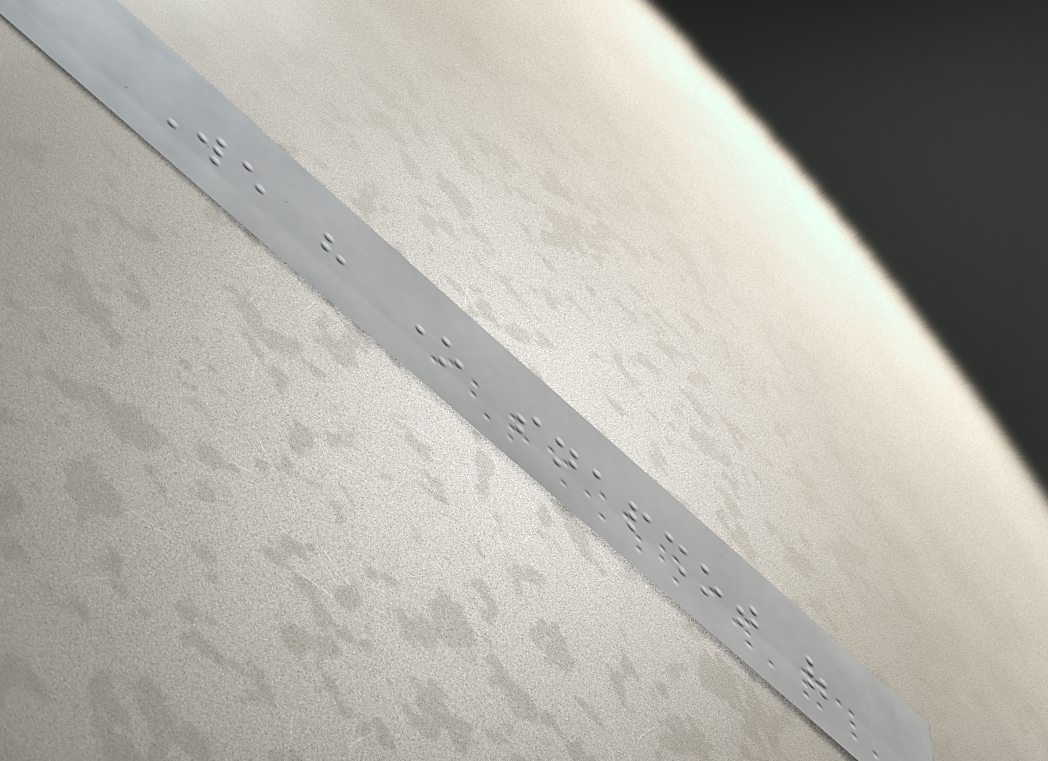We have one snapshot of
